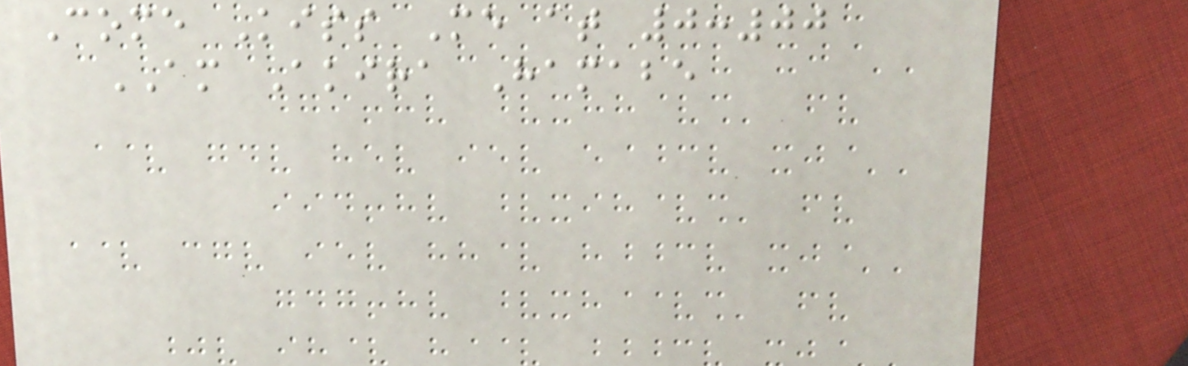Come Kiss Me at 0:00
AM Akira Hamabe
